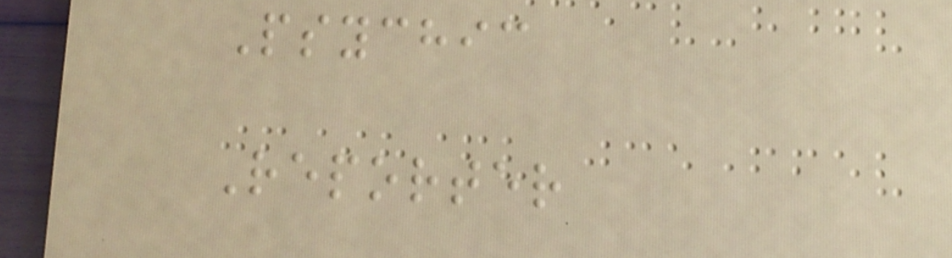Psychic
Reporter
